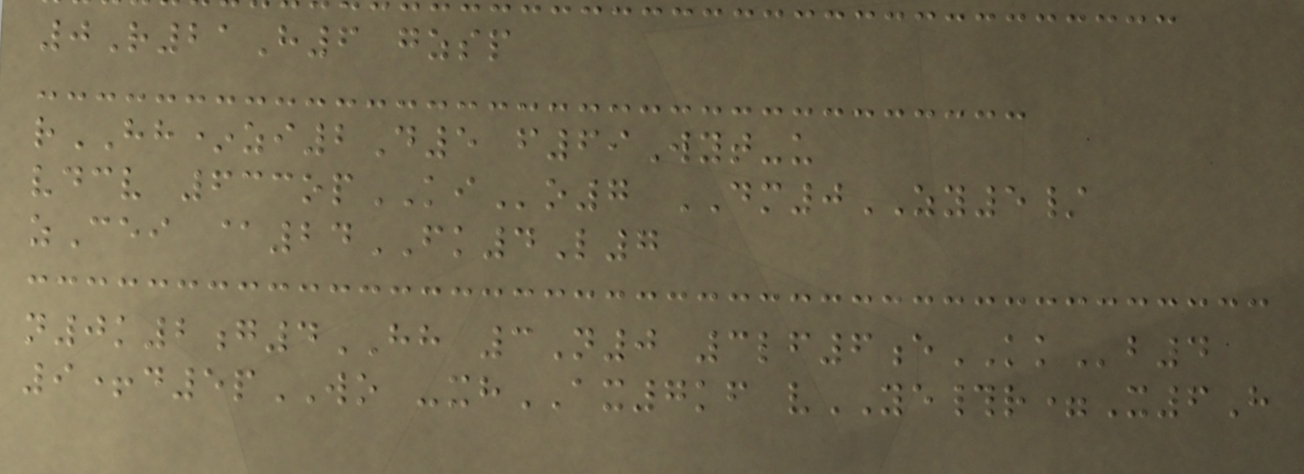0R21H6 gzsp
rHH*zi2D5 f69Wyt-u
vdcv 633opKIo7 DM0ZY5/
zCei @24FK4L7
n0k2g4HH 3N0 3lf6eKKb4
9+d5pWO -xhAX7kf vYE#r=X6H
